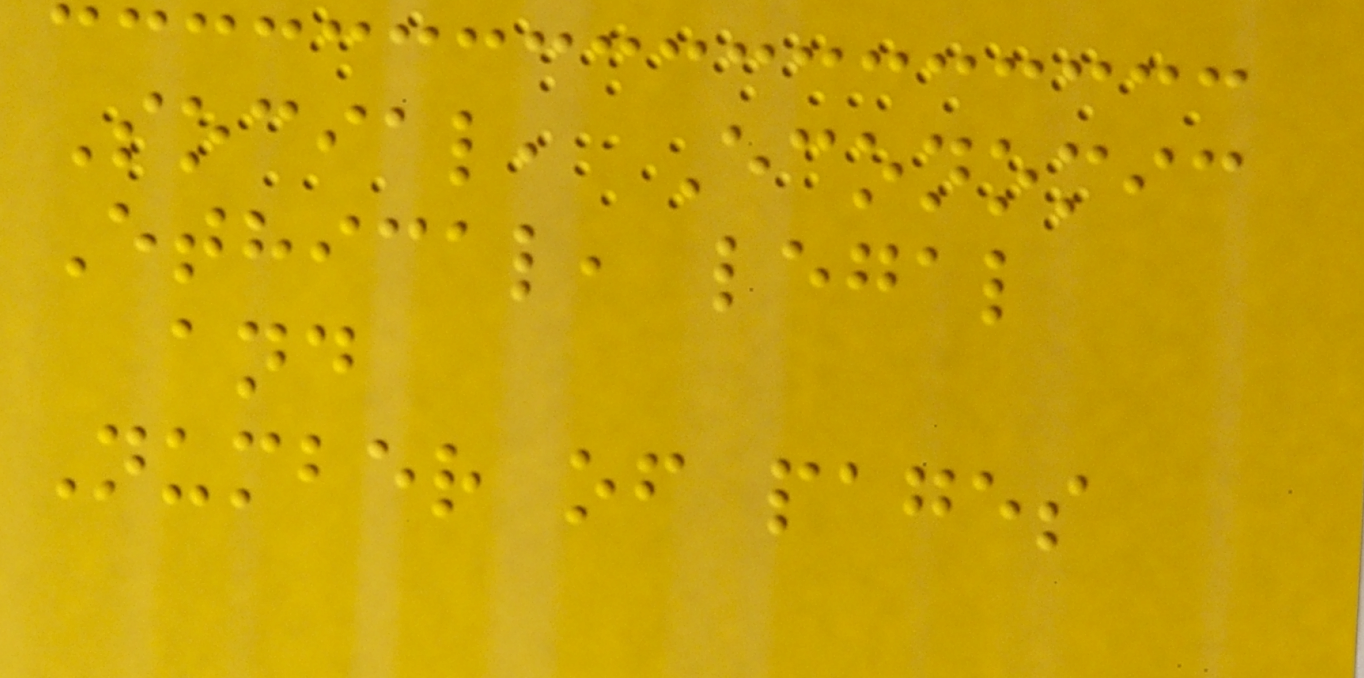Social, Economic
Ethical, legal
and
Number of pages
